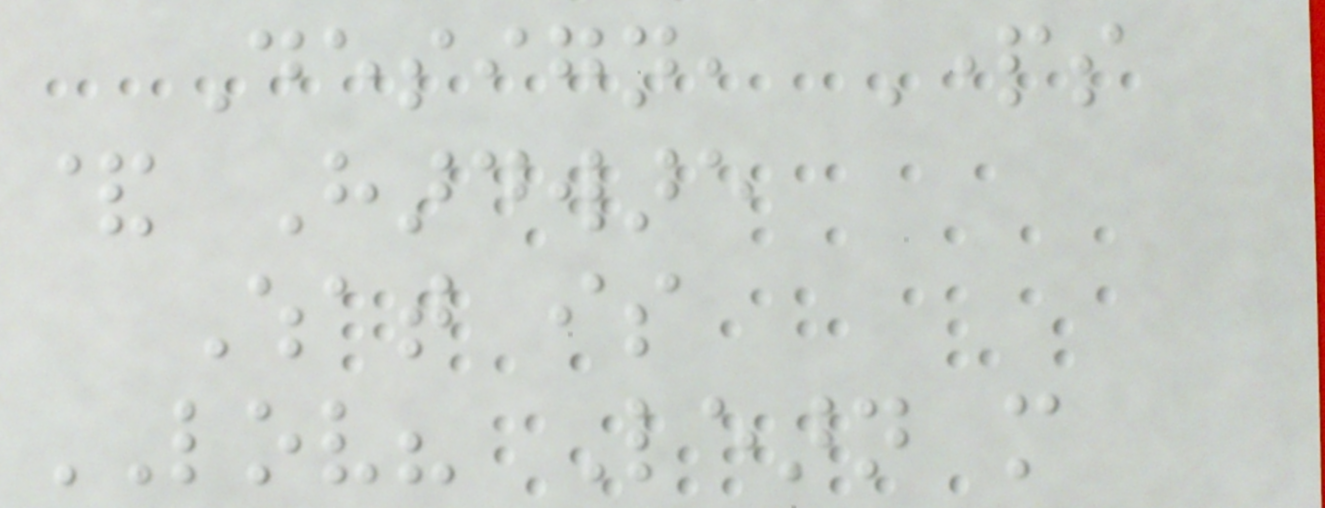Design, Parts
& Hardware
What is
LOV? Learn more
